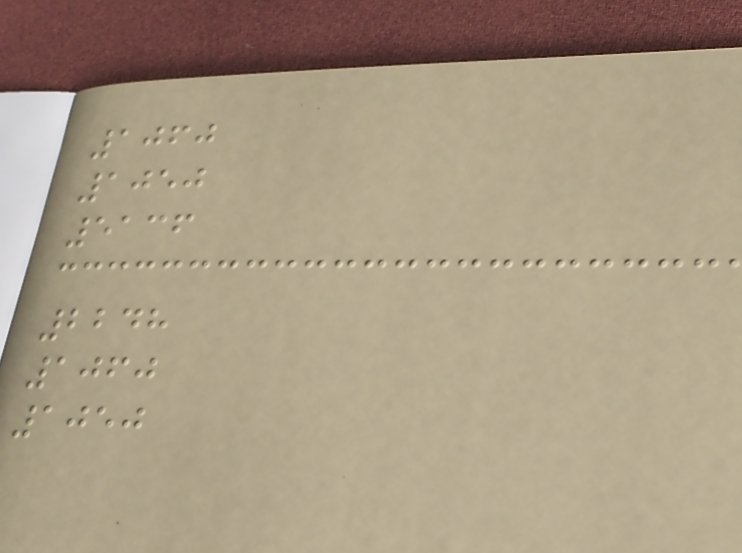1060
1050
5136
2248
1060
1050
